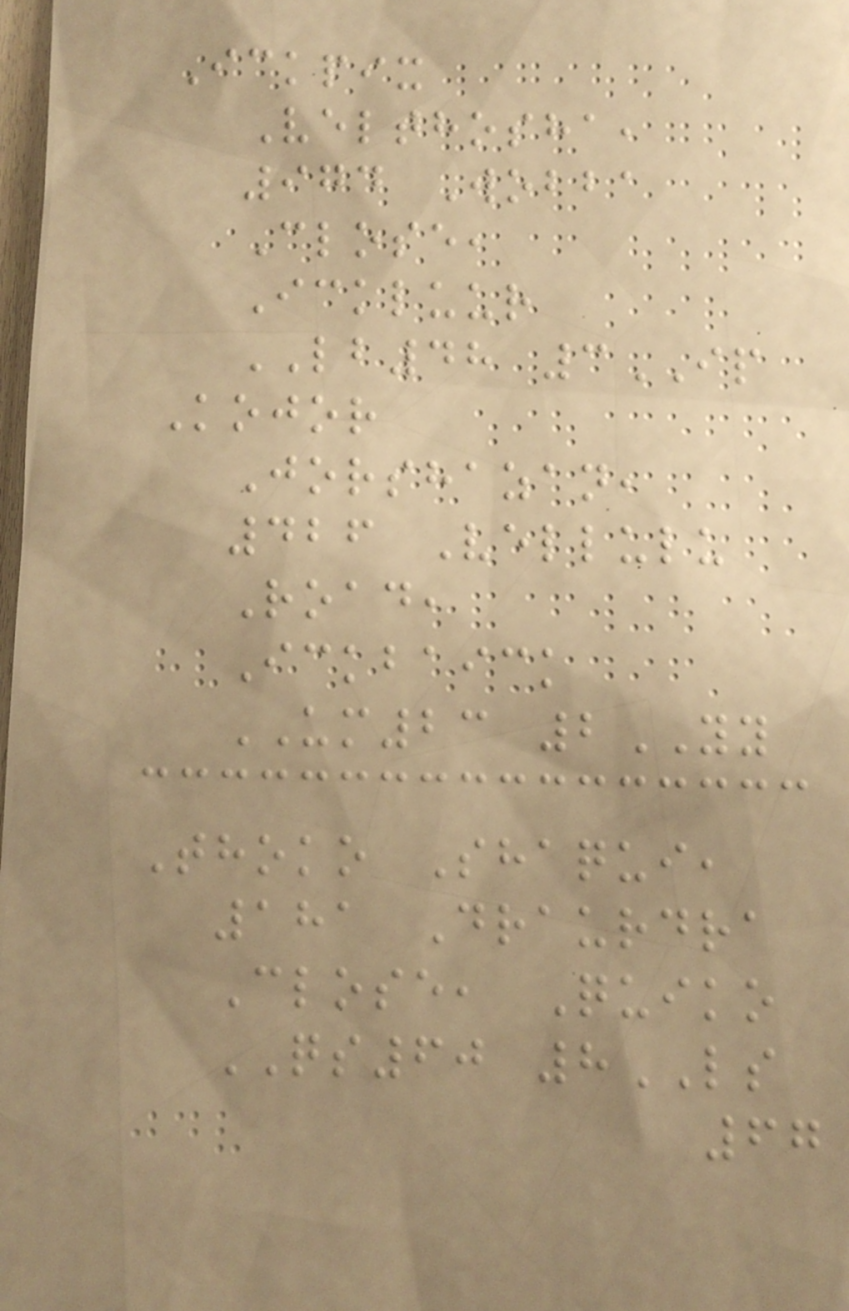Ickpix
Velthosha,
974 Wobba
Close,
Ickluur
LB48 3IP
Kojor
Jorshazan,
426 Vellulu
Road,
Ickbaick
UM23 2YY
Thoko Shaqui,
181 Draurdra
Close, Quiko
QS60 8LS
67
